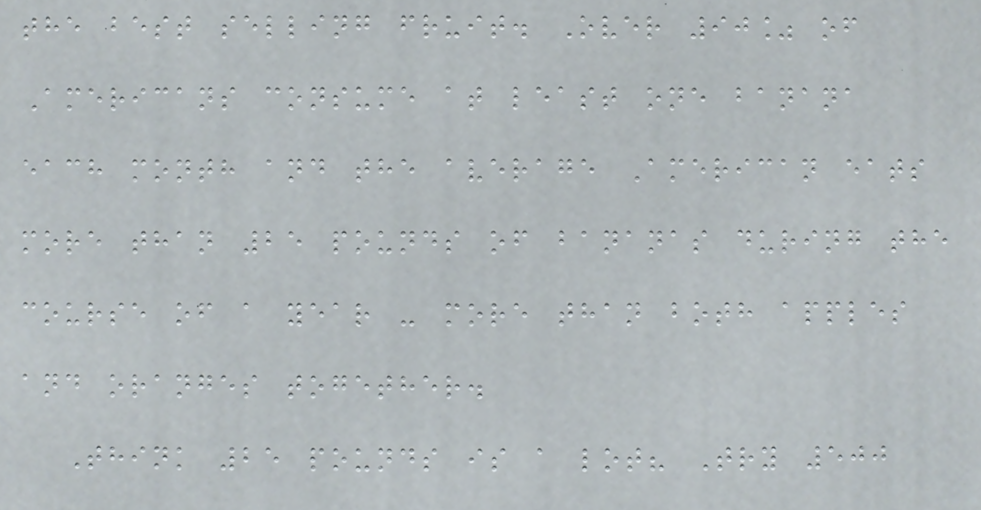the best selling fruit. Over 90% of
Americans consume at least one banana
each month and the average American eats
more than 25 pounds of bananas during the
course of a year - more than both apples
and oranges together.
Think 25 pounds is a lot? Try 500
